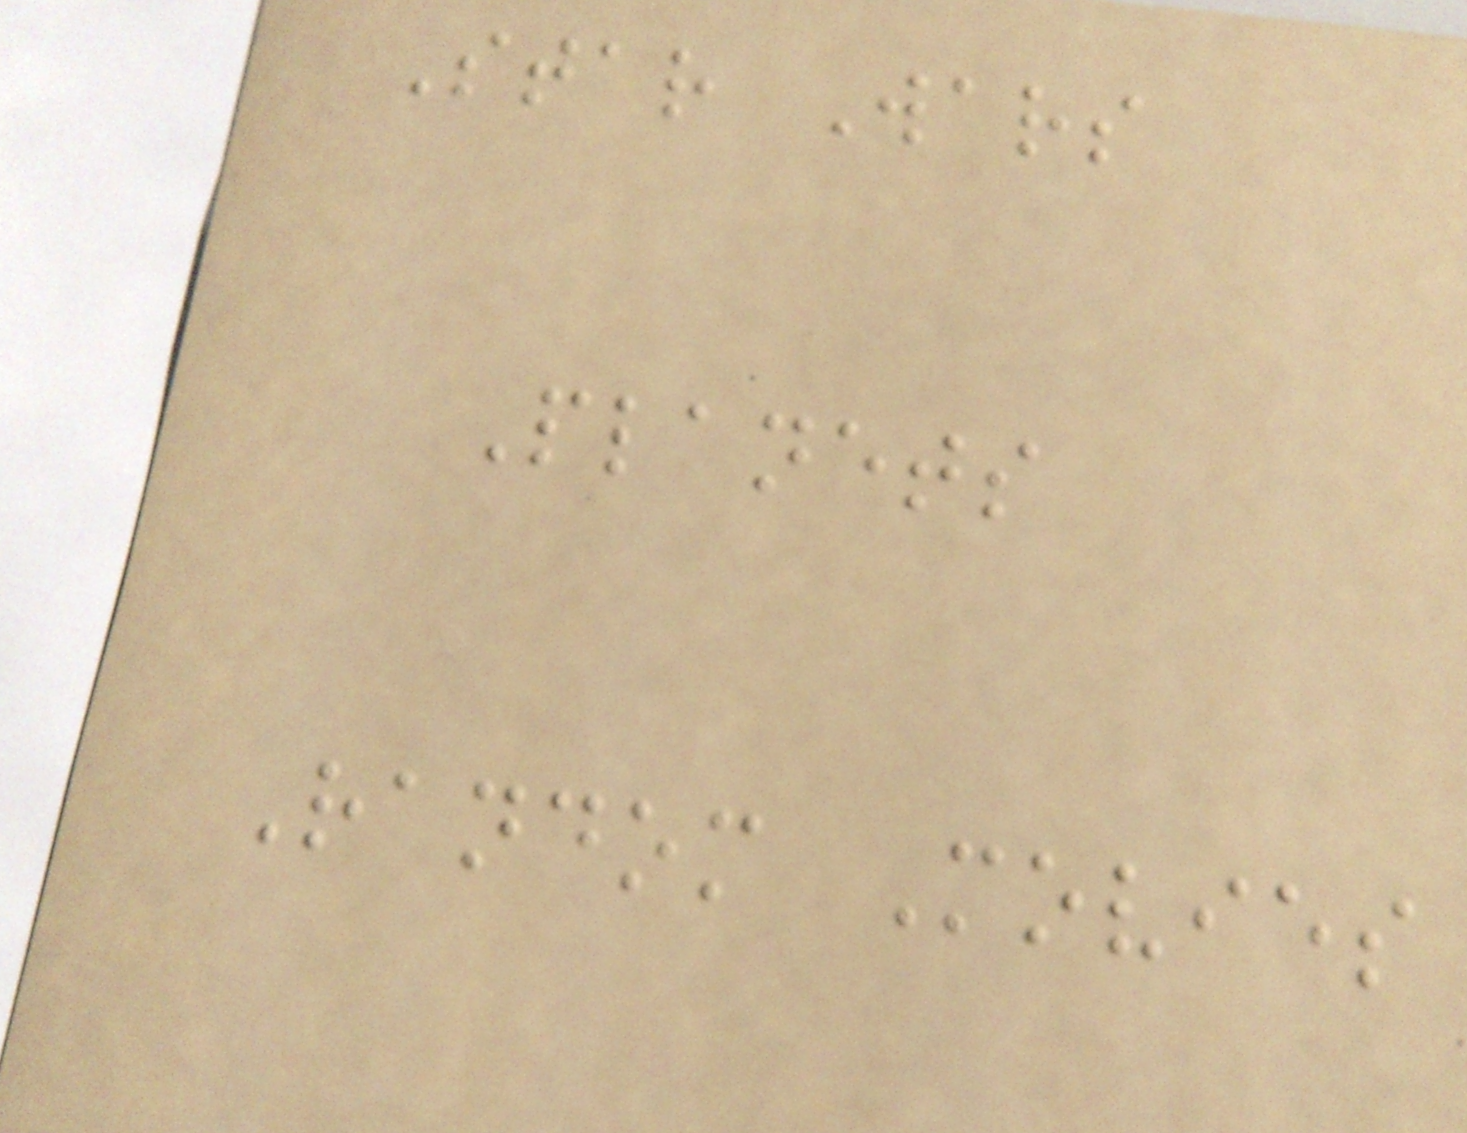Star Wars
Planets
Random Movies
